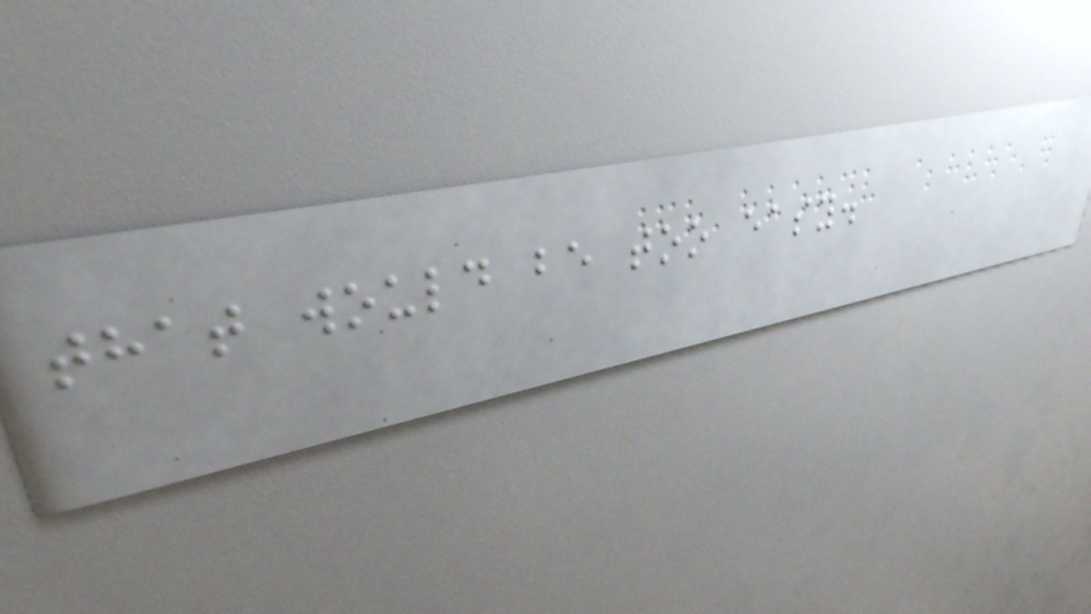that would be too easy.
